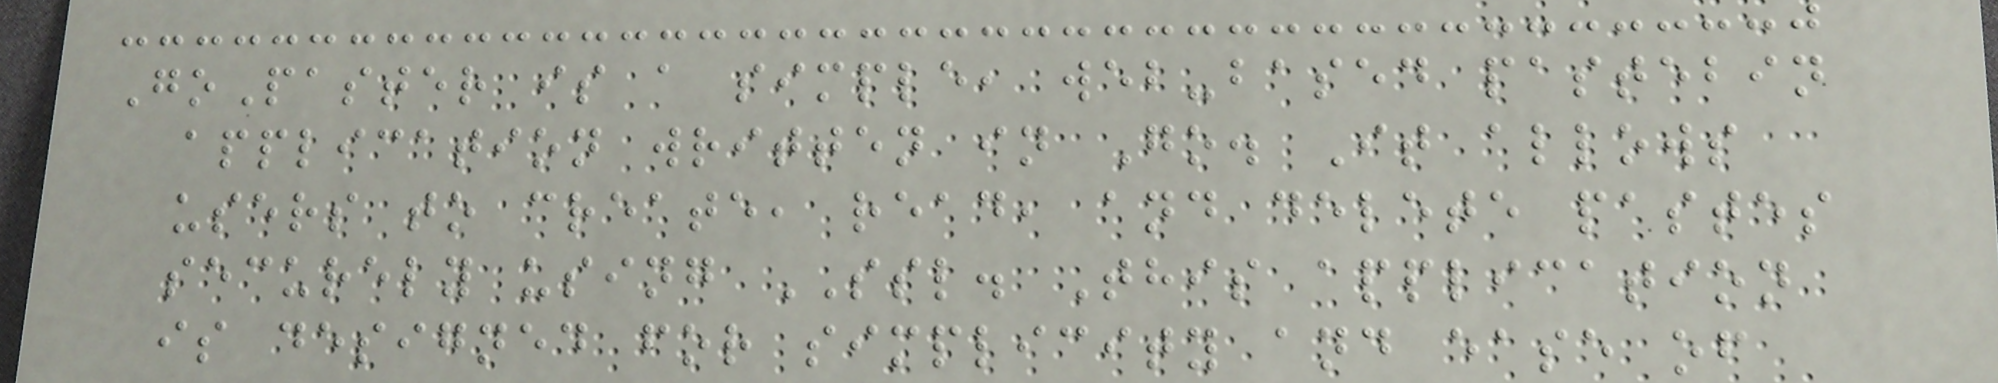GoPaster is a simple, web-based pastebin
application written in Go. It allows
users to create, read, and delete pastes
securely using SSL. This application
is designed for simplicity and ease of
